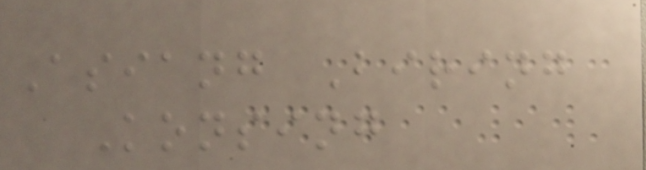Asiang Biring
Konsing
